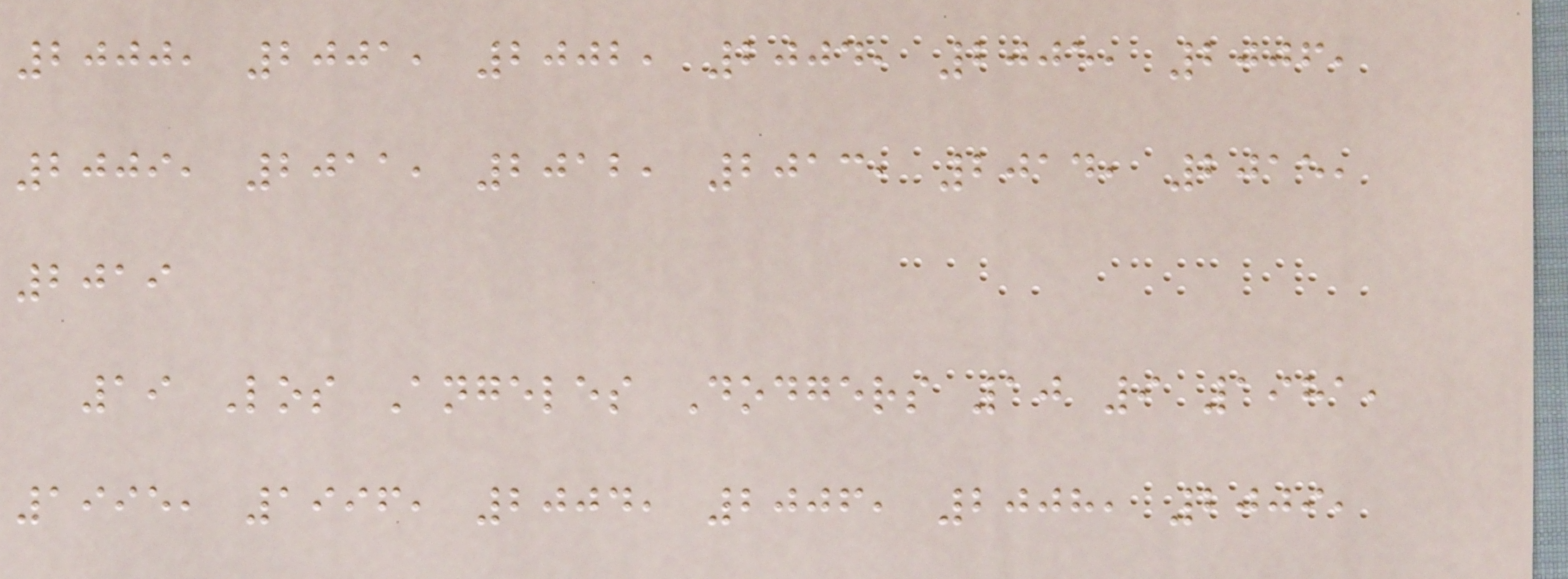2000, 2001, 2002, 2004, 2005, 2006,
2009, 2011, 2012, 2013, 2014, 2015,
2019
19 Los Angeles Dodgers 10 9 1981,
1995, 1996, 2004, 2006, 2008, 2009,
